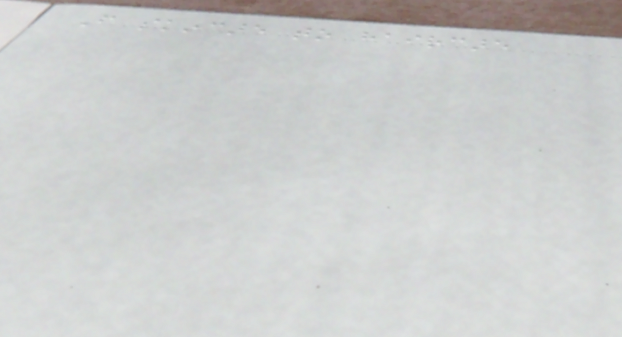From skincare to haircare
